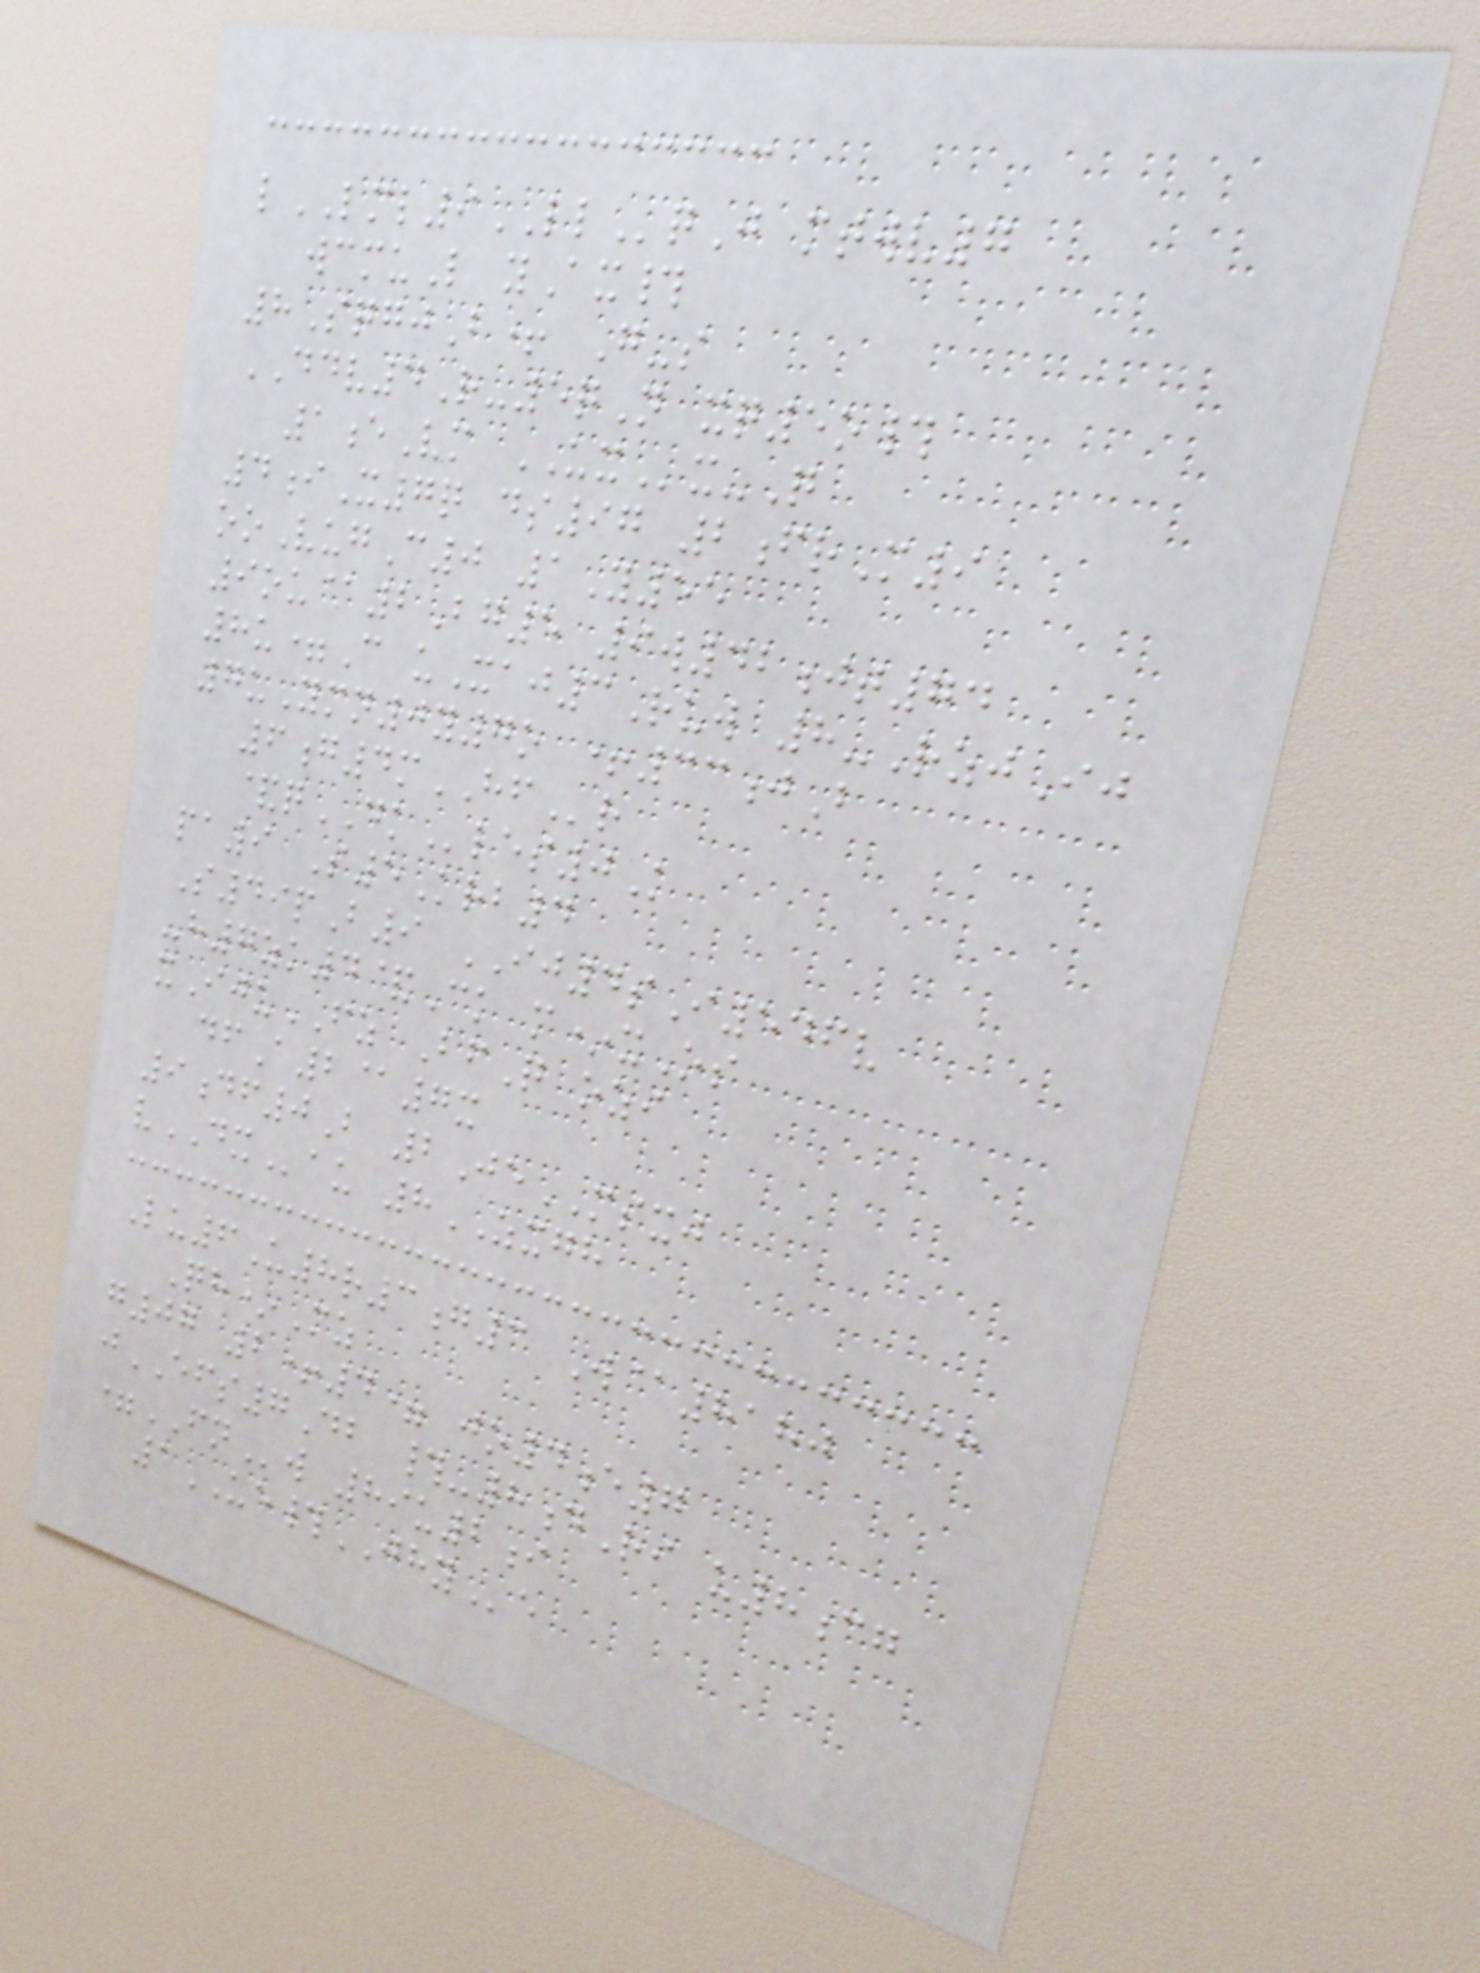lLML9LLqJ mtwv7
wcmuL yAx#
8SqgjB+ G-s
DDV4R-5qN xq5o#
1eVm UXx-Q
4iX7q ds97 2frM9
ooVugC0 1Y55
9ou@2Bg5 9w42jt74
8u=C uXaj3Ruw 8-RzjIj
7uYmn0y7o +33jB
6g4mHFr
&qDKles0K
pa9 S5Krb4
S49pB9 IJ4sI546v
-h7zk4&Ck m*xOs
xIjuFZ BfQ ozi
dfA2@7x
9df0B 2JeMSXJ
vDXau 8ZXGH
Lu6U8r3g3 W@8180
Qh*Mz
g07 2+4= jo4e7
jEFS7Db #-8dRi u8cg
=FNw 89u2i
1UE#JHYe
